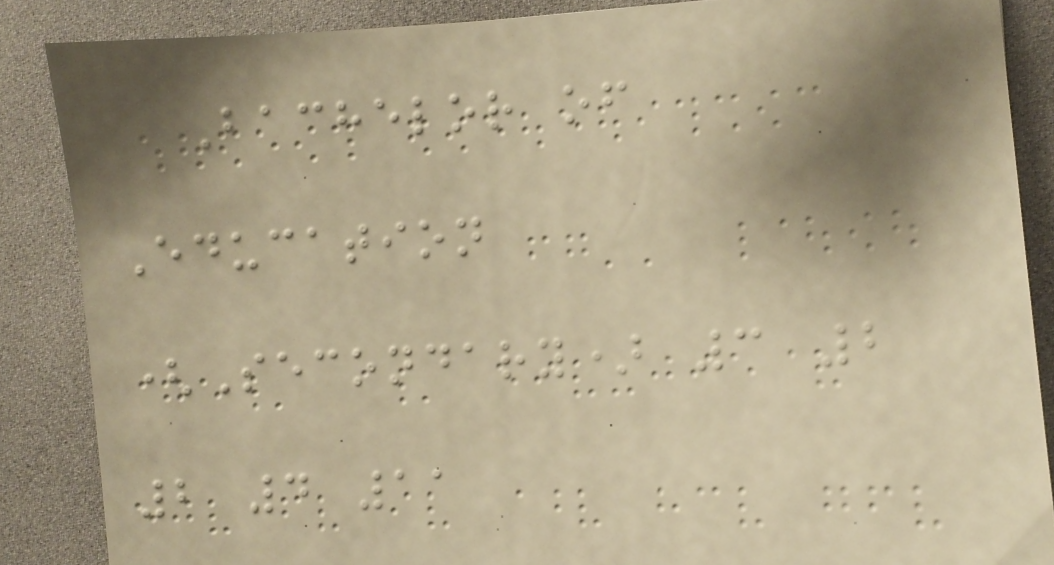Bachelor of
Education
(Secondary) 3 2
2 4 11
